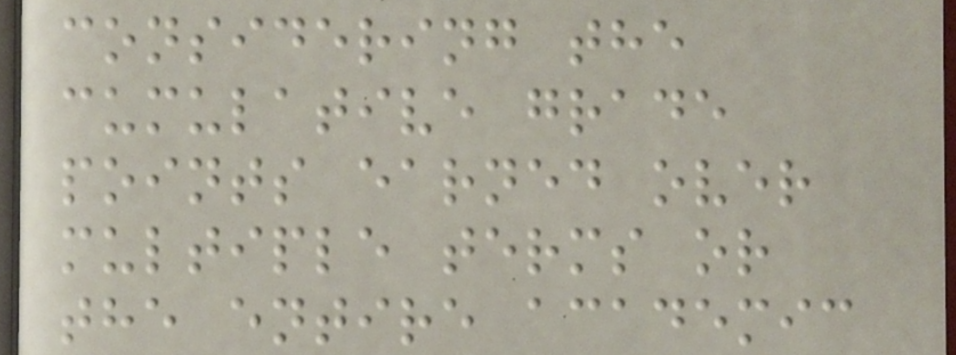considering the
cumulative grade
points earned over
multiple terms or
the entire academic
